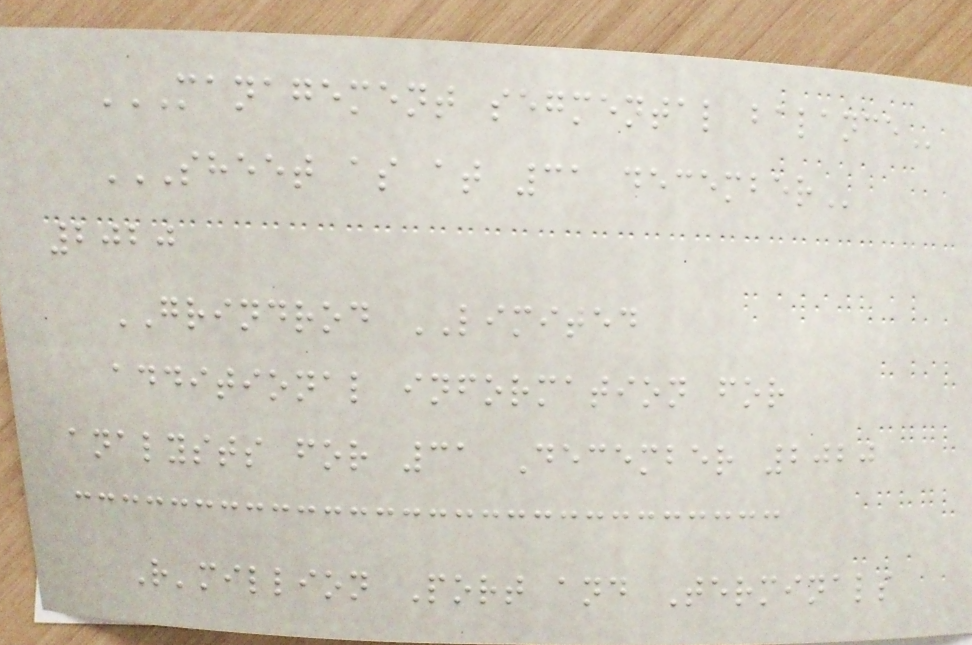MANAGEMENT SEGMENTAL BALANCE
SHEET AS AT 31 DECEMBER
2020
GRINDROD LIMITED
additional information for
analysts for 31 December 2020
R'million Port and Terminals
